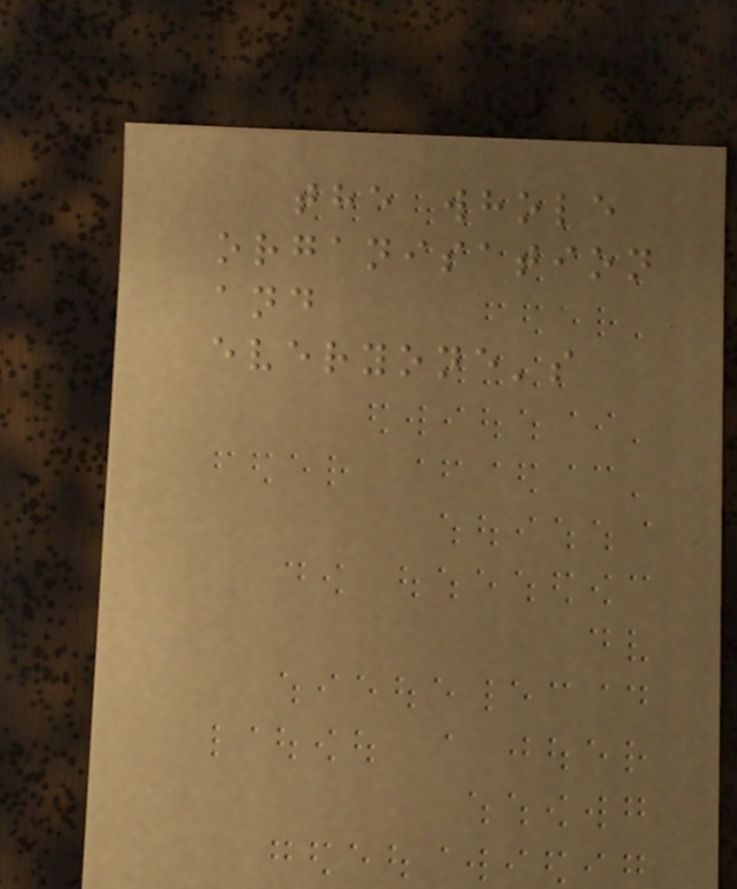the whole
organisation
and
everyone's
